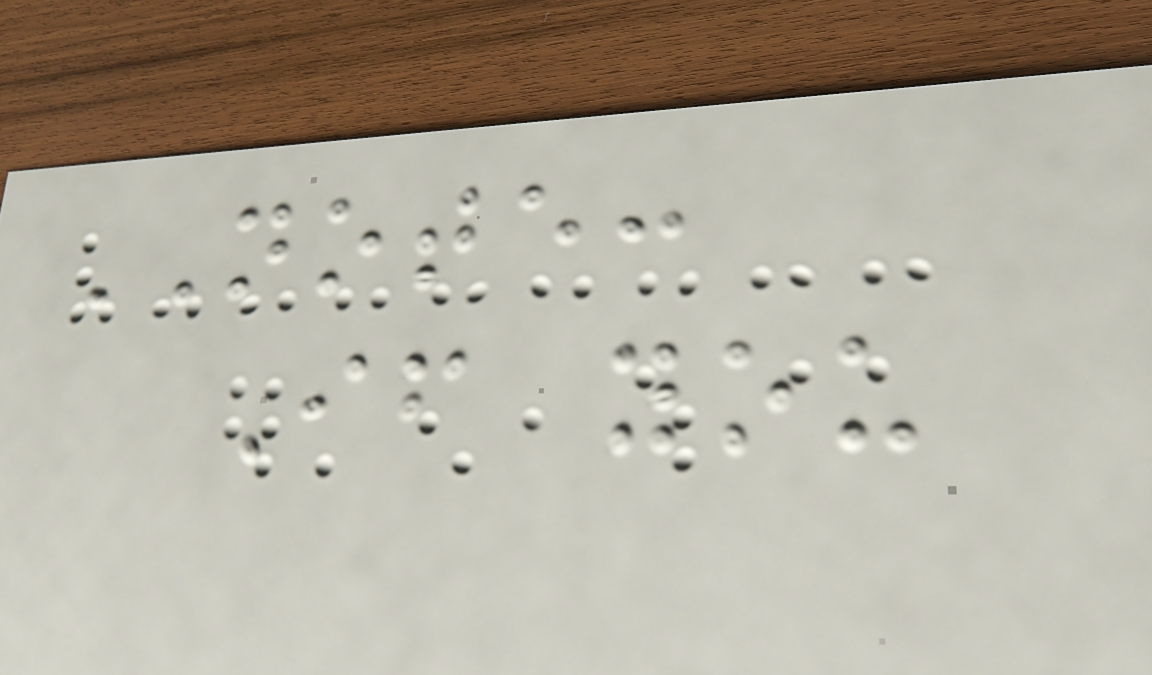NOTE:
If you
